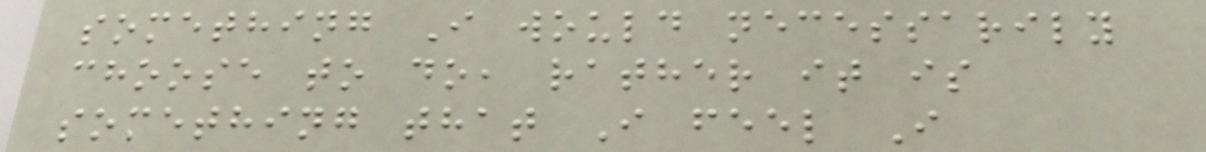something I would necessarily
choose to do, rather it is
something that I feel I
